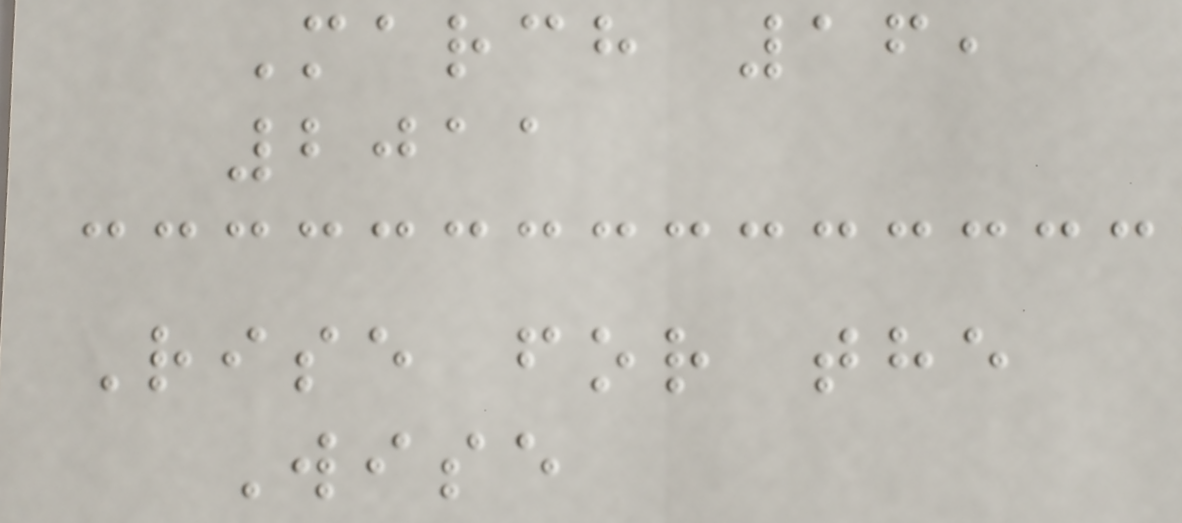March 16,
2011
Rise for the
Wise
